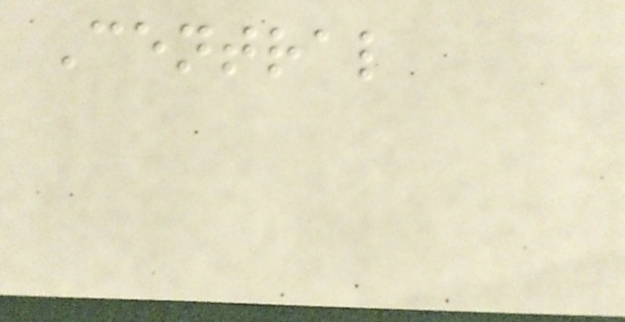Central
